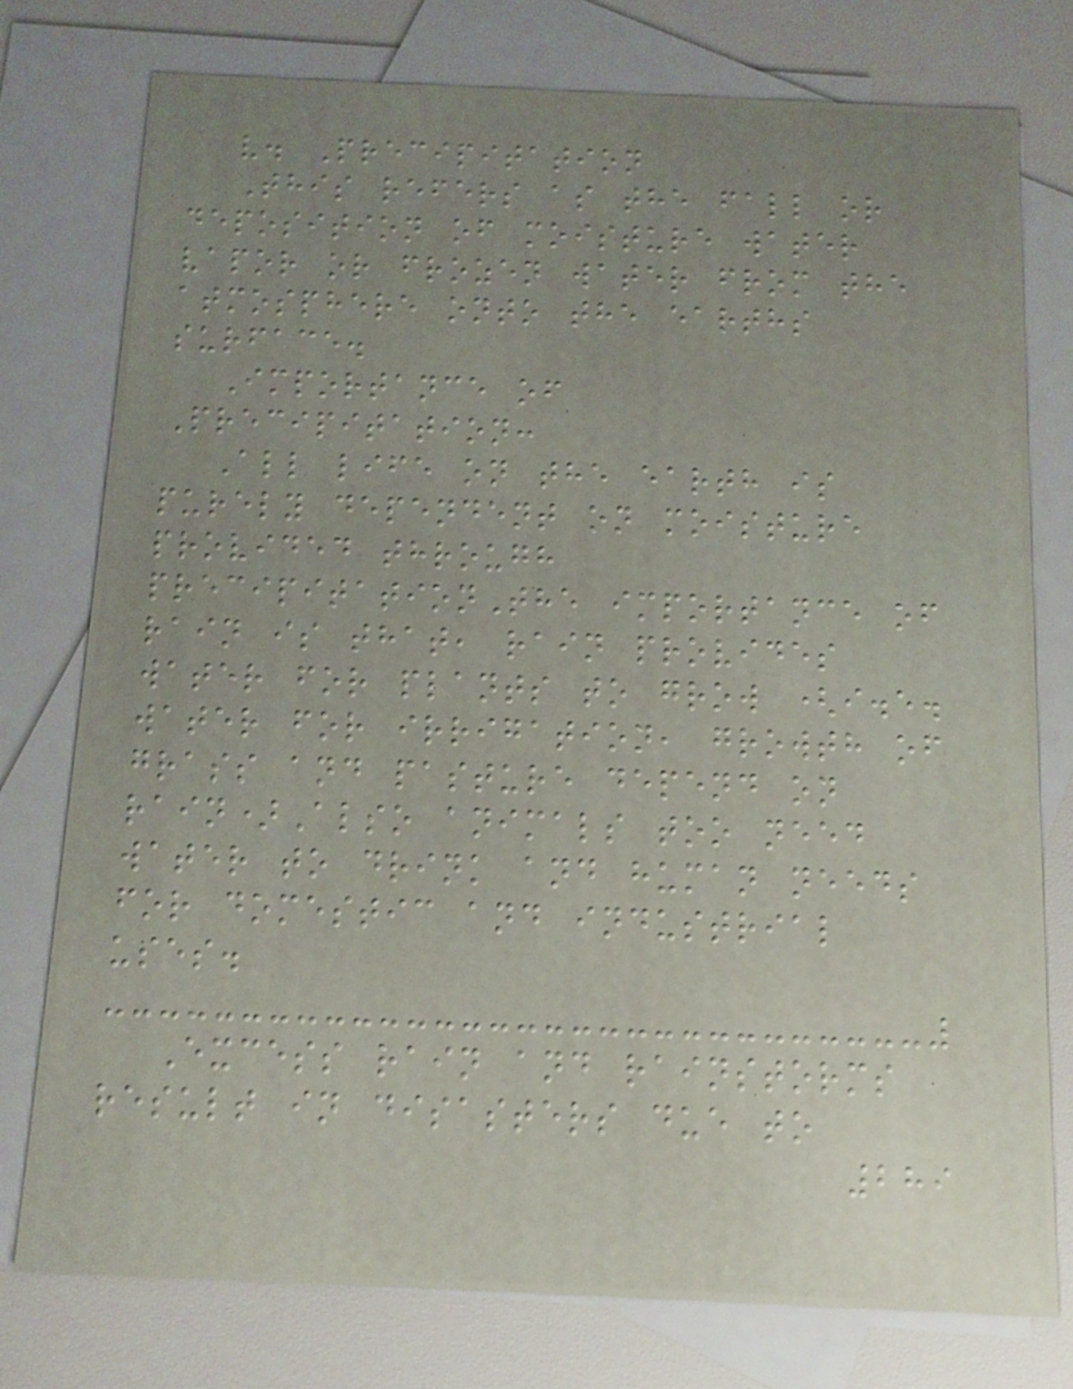v. Precipitation
This refers as the fall or
deposition of moisture water
vapor or frozen water from the
atmosphere onto the earths
surface.
Importance of
Precipitation:
All life on the earth is
purely dependent on moisture
provided through
precipitationThe importance of
rain is that, rain provides
water for plants to grow (i.e.
water for irrigation, growth of
grass and pasture depend on
rain)Also animals too need
water to drink and human needs
for domestic and industrial
uses.
Excess rain and rainstorms
result in disasters due to
289
